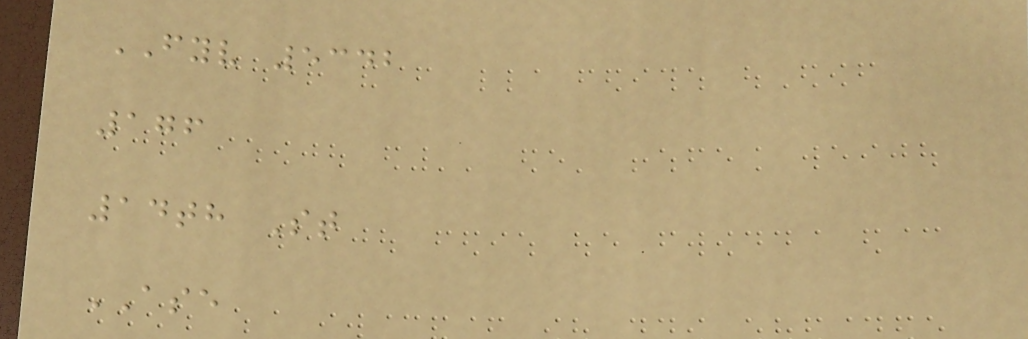FYV 5342
176
14th St
ASE
